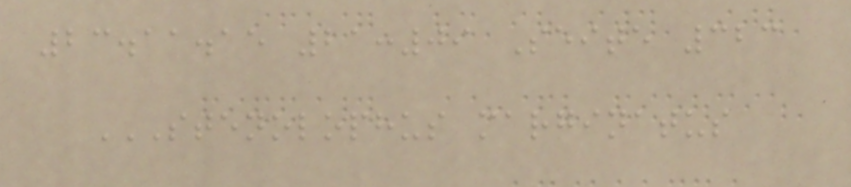23.11.15 21:09 Seite 323
STENOLOPHUS MARGINATUS
